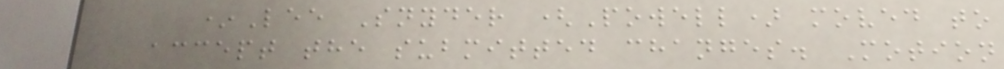*Lee Snyder (Powell) moved to
accept the submitted changes. Motion
